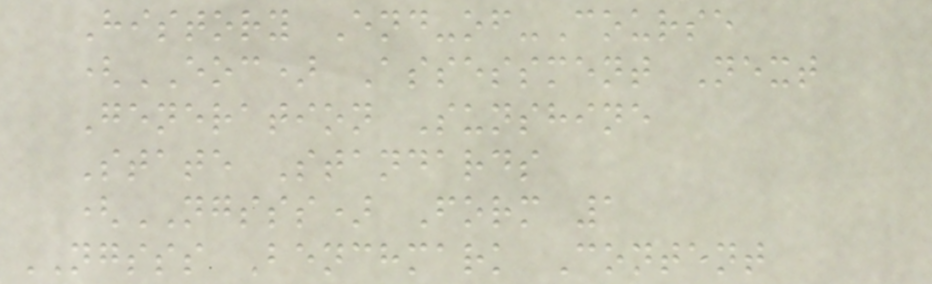History End-of-Course
(EOC) Assessment Next
Generation Sunshine
State Standards
(NGSSS) Form 1
NGSSS Benchmark Content
